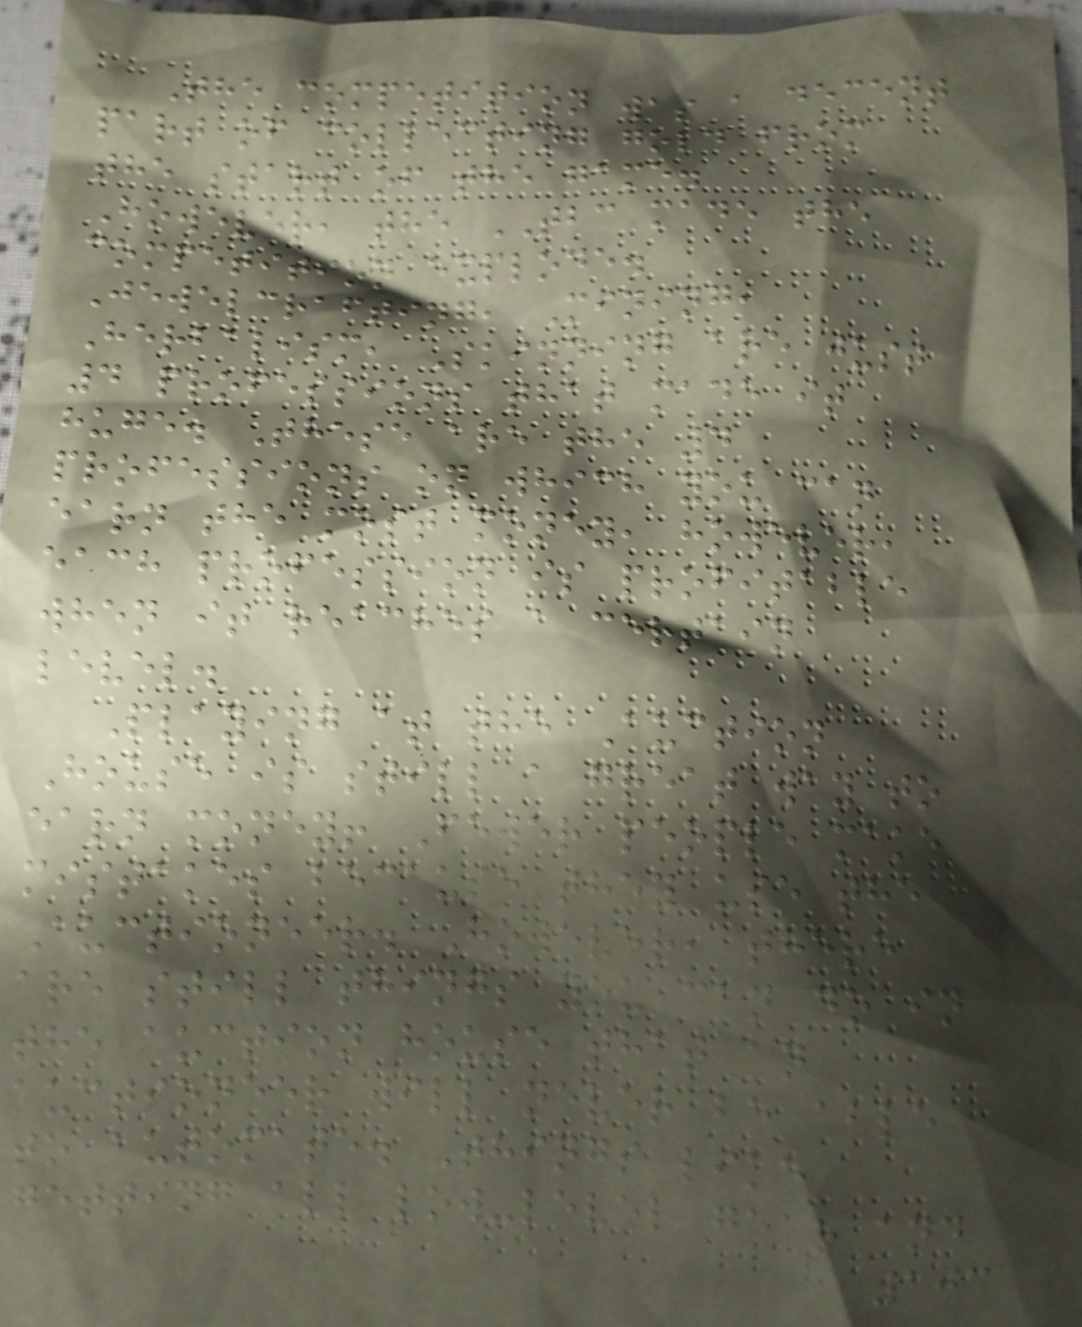The competition was a decent
part of collecting gold from
the start of the game.
However, the TBC made the
competition explode.
Jewelcrafting, Mining,
Herbalism, Skinning are just
4 professions that made it
huge. These are the 4
professions on which you can
earn the most money, however,
each profession is profitable
when it reaches a certain
level.
Playing at the Auction
House is still a great way to
earn money! Fewer people make
mistakes because they use the
Auctioneer. However, there
are still things you can do in
the auction house that an
auctioneer will never be able
to automate. Things like
getting all low-level gear and
103
